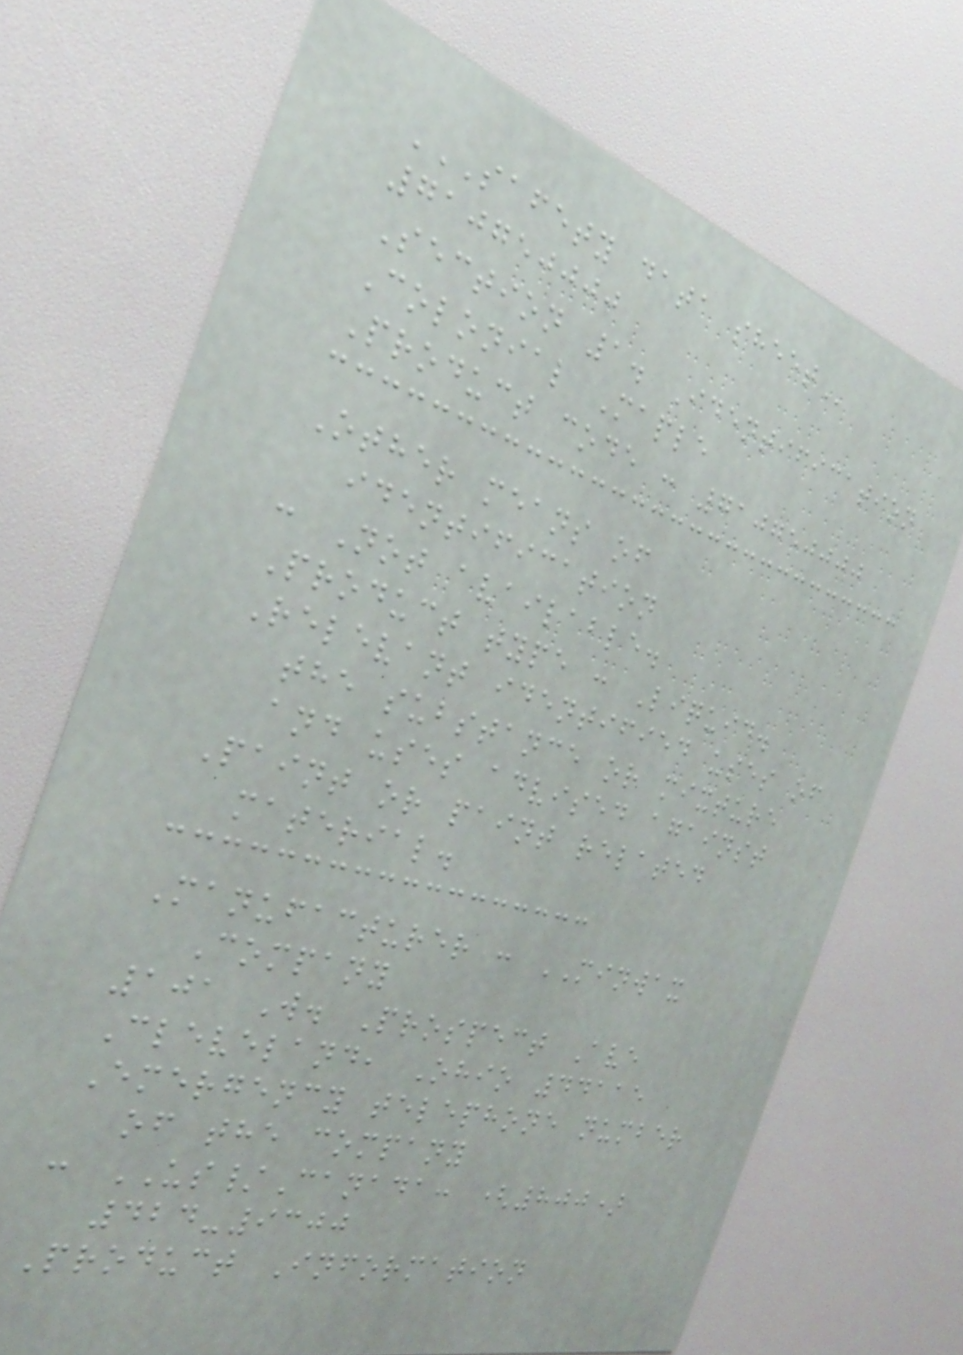SAFETY DATA SHEET
710750000
Section 1. Identification
Colonial Maple
Product code : 710750000
Other means of
identification
: Not available.
Product type : Liquid.
Relevant identified uses of
the substance or mixture
and uses advised against
Paint or paint related
material.
Manufacturer : MINWAX
Company
101 W. Prospect Ave
Cleveland, Ohio 44115
Emergency telephone number
of the company
: US/Canada: (800)
424-9300
Product Information
